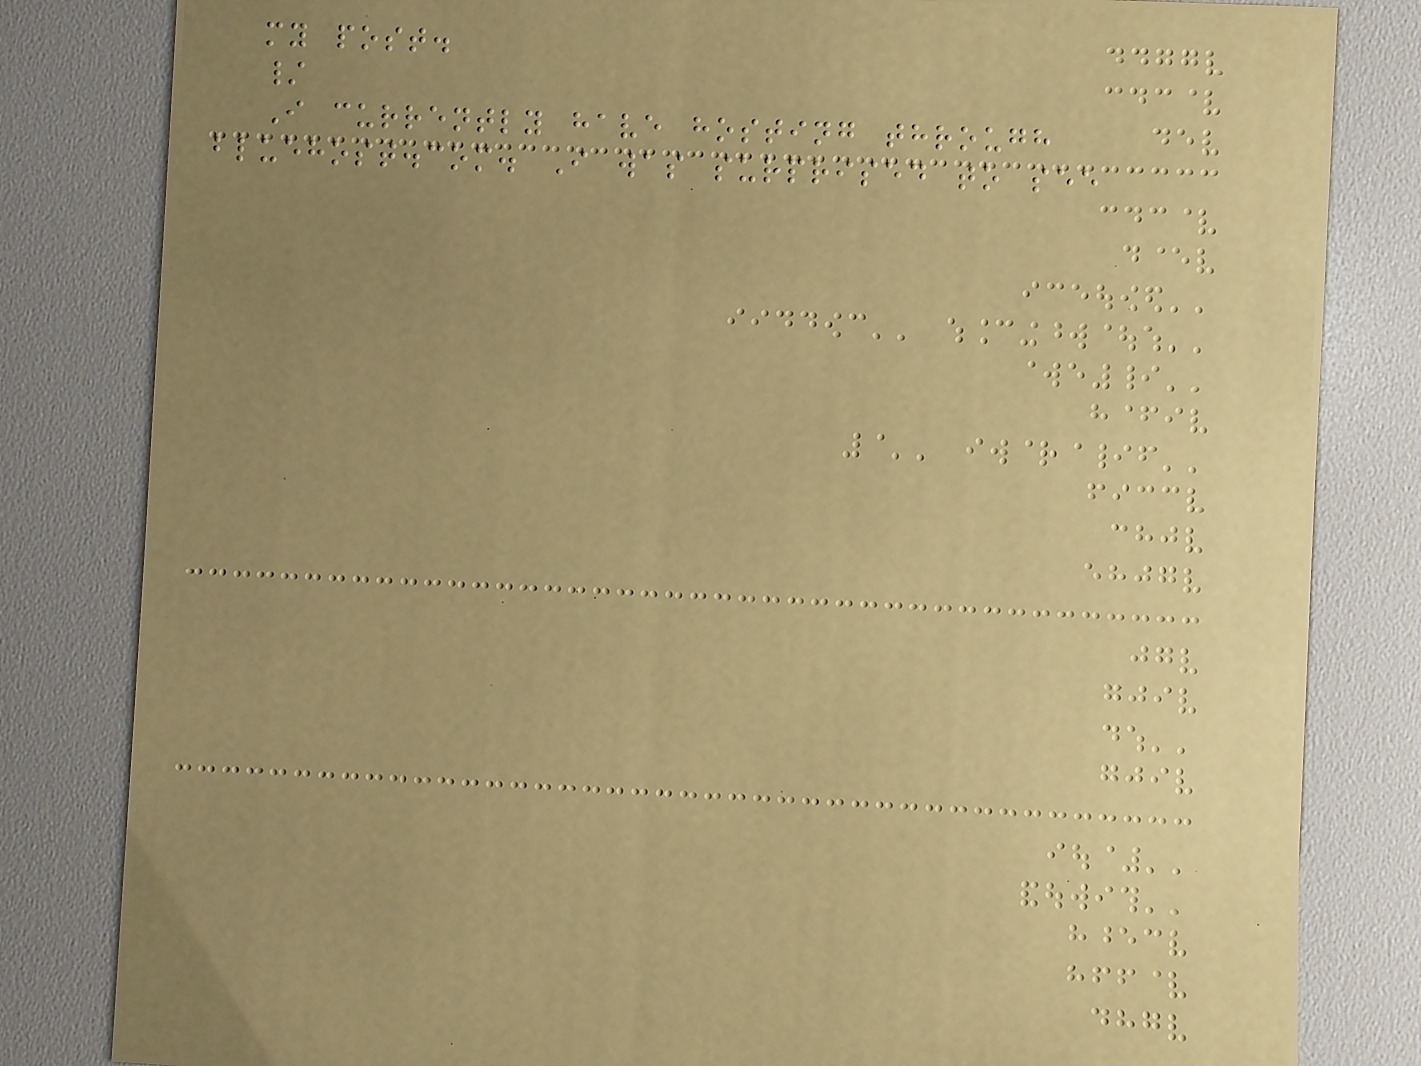my post.
/
I currently have hosting through
bluehost.com. I was surprised to see
